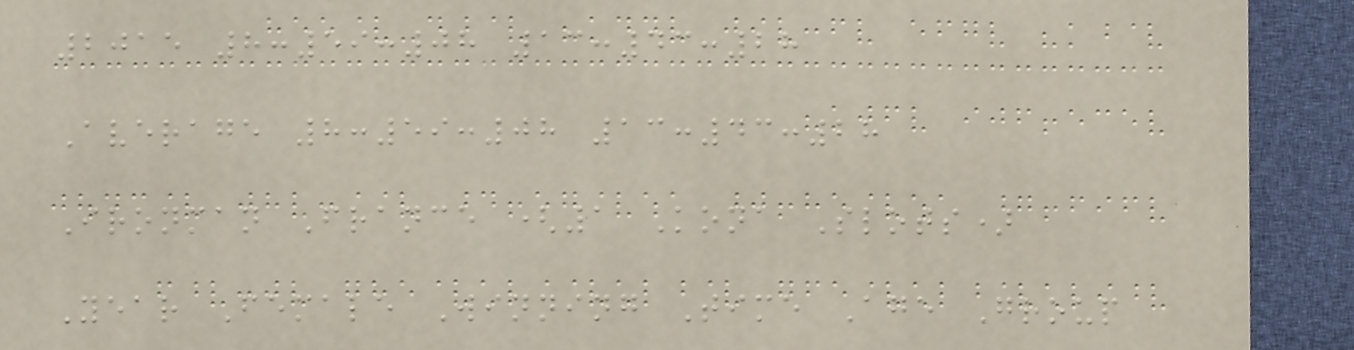2015 8:59:08 13:43:28
Average 8:59:08 13:43:28
Ironman France (1 Kona Slots)
Year Female Winning Time Age Group
